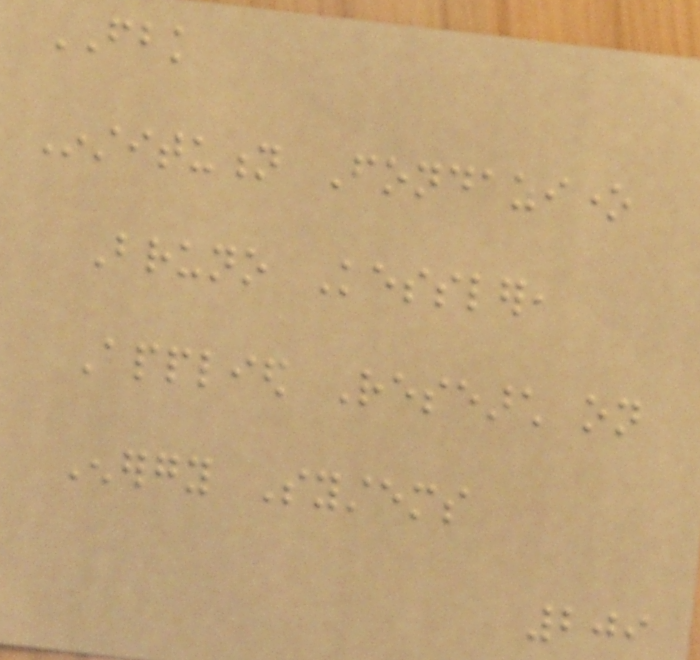FBK
Institution Fondazione
Bruno Kessler,
Applied Research on
Energy Systems
209
